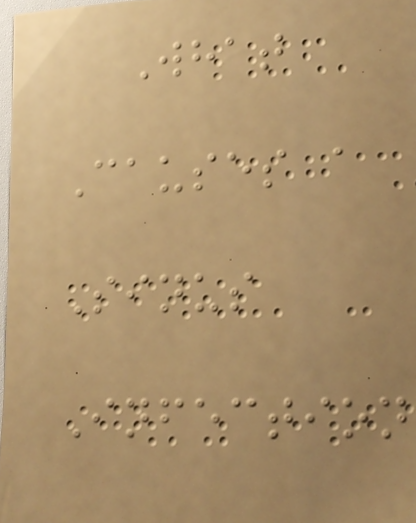What
Causes a
Sinus
Infection
